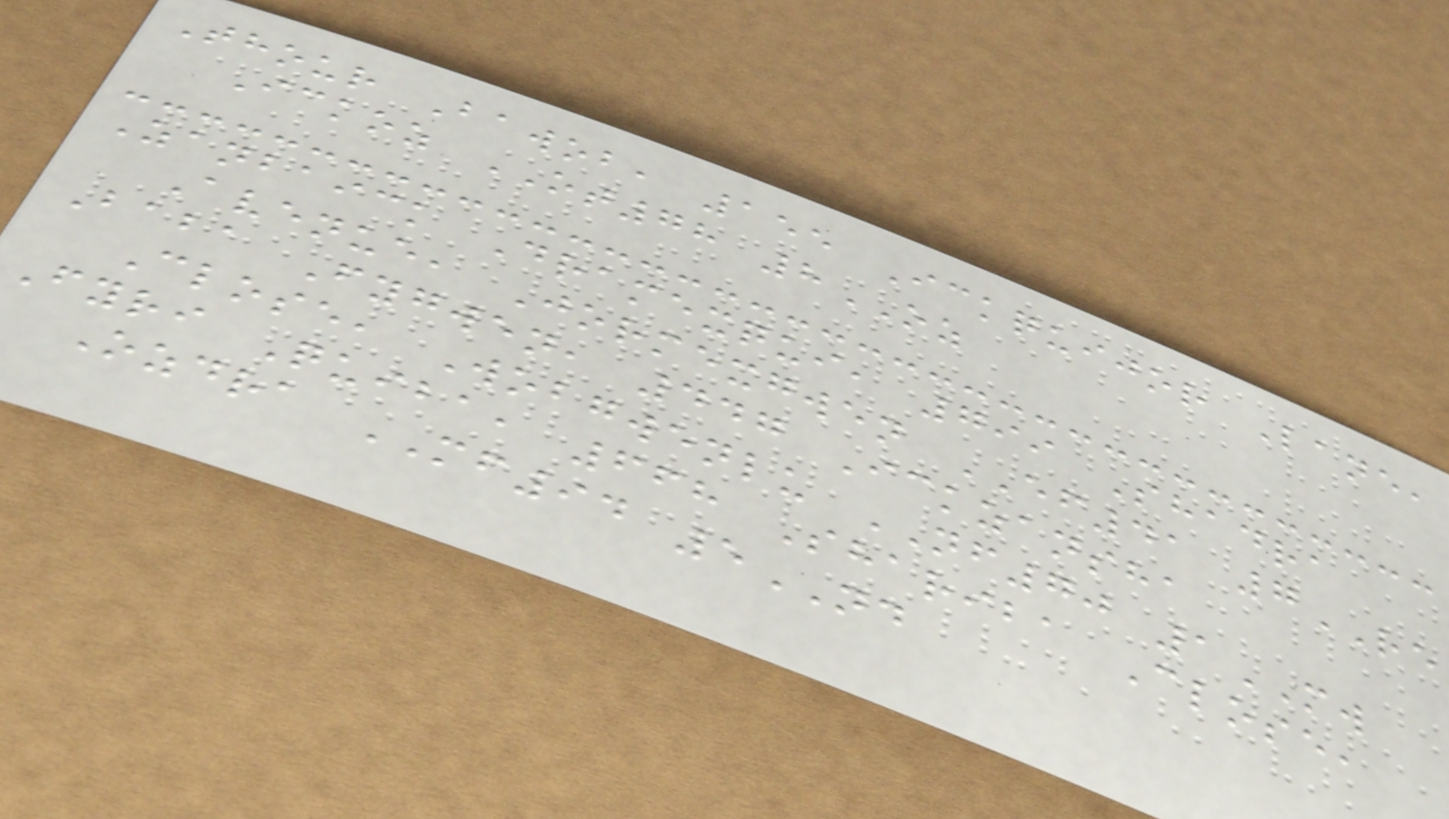Thour Bawob, 155 Ickquijor Lane,
Ickoz OT78 8OZ
Zanbaick Dramexqui, 799 Shadra
Avenue, Jormexgwen EF41 7RE
Baba Fygwen, 447 Ickzansha
Close, Wobgwenlu NF70 1MW
Fyri Quiba, 668 Shariba Close,
Ozdra MF94 5ND
